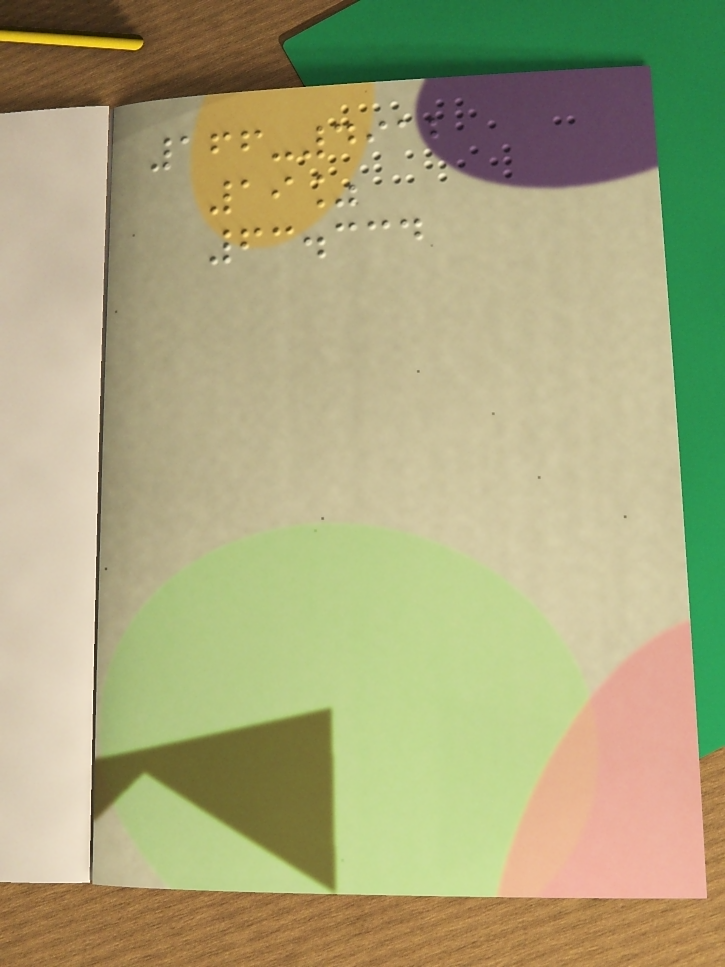166-4912
19%
63.334
